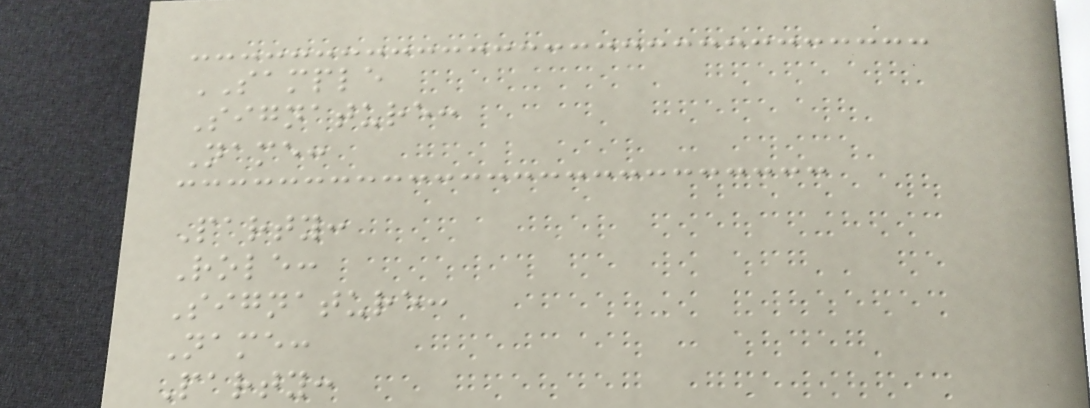SAMPLE
Signature:
Name:
Party:
Role:
Signature:
Name:
Party:
